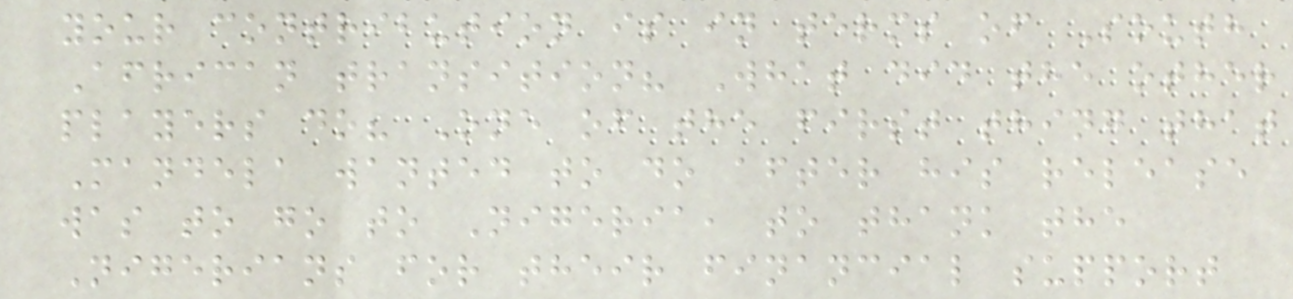your contribution is in terms of South
African transition? What did the other
players do? One of the first thing that
Mandela wanted to do after his release
was to go to Nigeria, to thank the
Nigerians for their financial support
